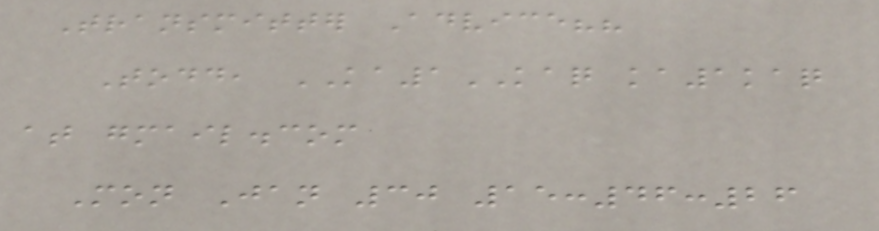Transmitter Advice??
Todd, KA1KAQ ka1kaq
at gmail.com
Mon Jan 30 15:46:26
